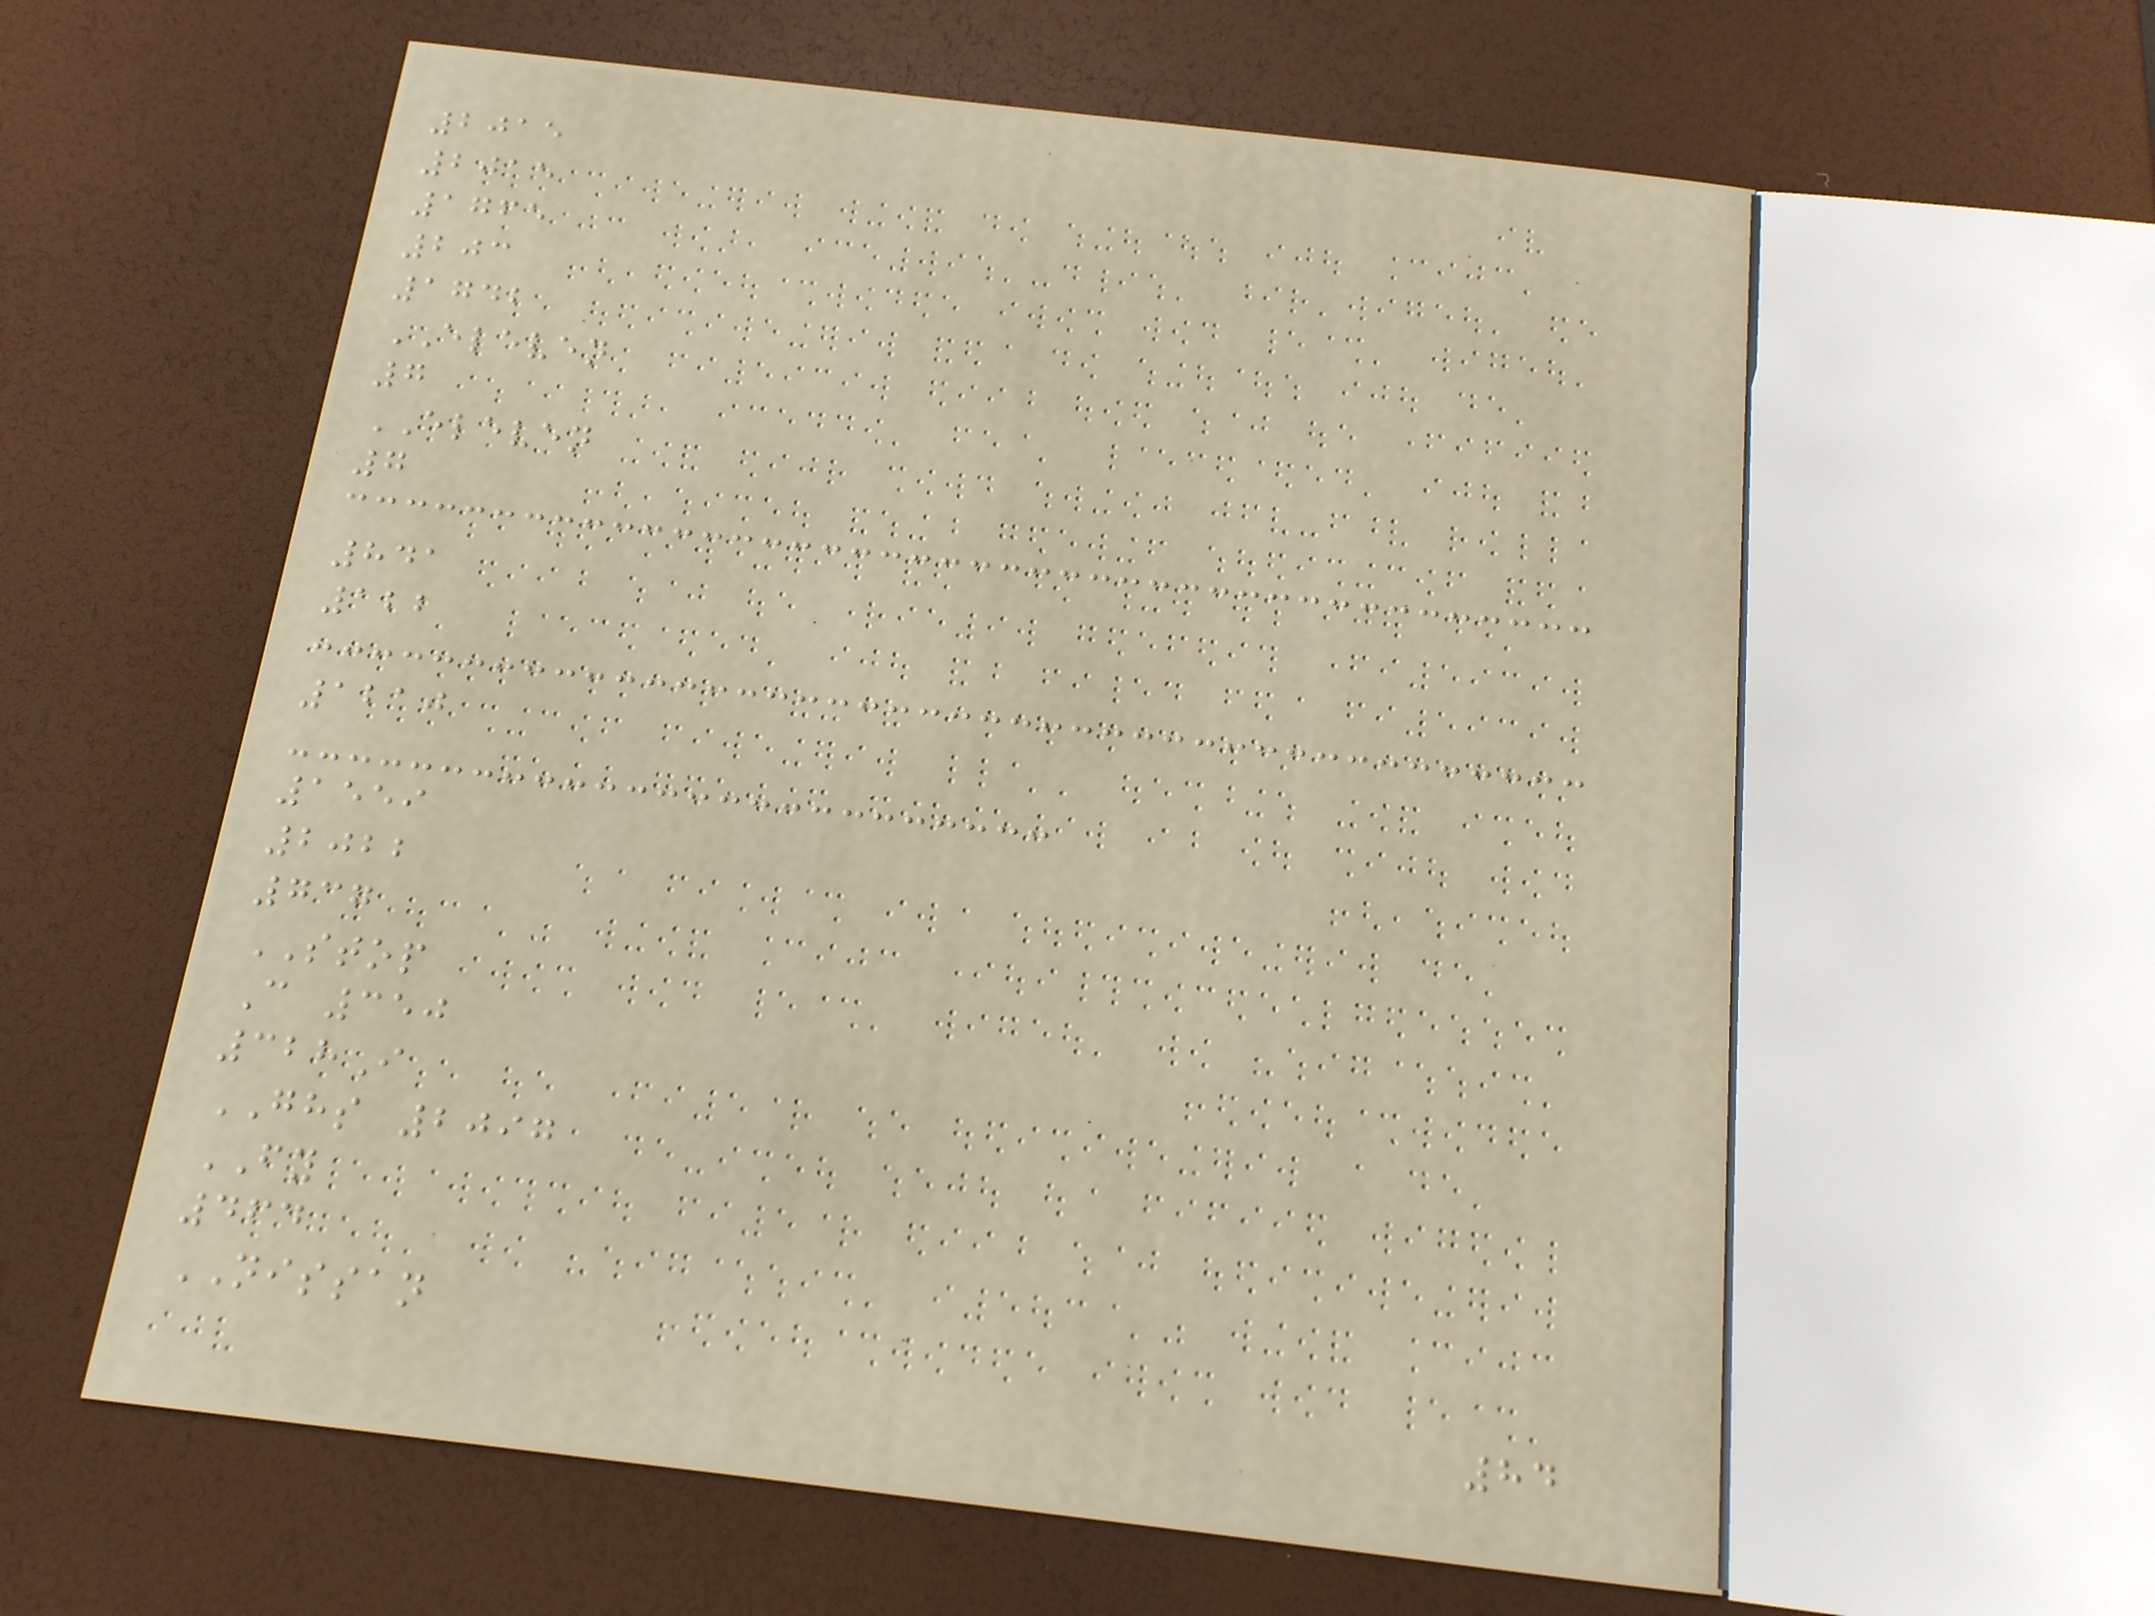2015
2015
1765
203
1742
ELEVEN
7
ELEVEN
7
841
122
1210
1559
2022
737
STOP
C 350
328I
GHS 2097
FY
464
NISSAN
84
